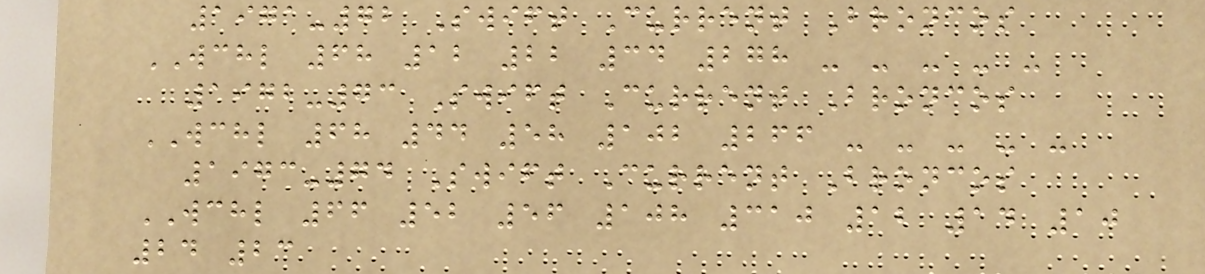1971-72 Swift Current Broncos
WCHL 68 12 22 34 278 - - - - -
1972-73 Swift Current Broncos
WCHL 68 44 58 102 266 - - - - -
1973-74 Swift Current Broncos
WCHL 66 52 56 108 310 12 14 10
24 23
